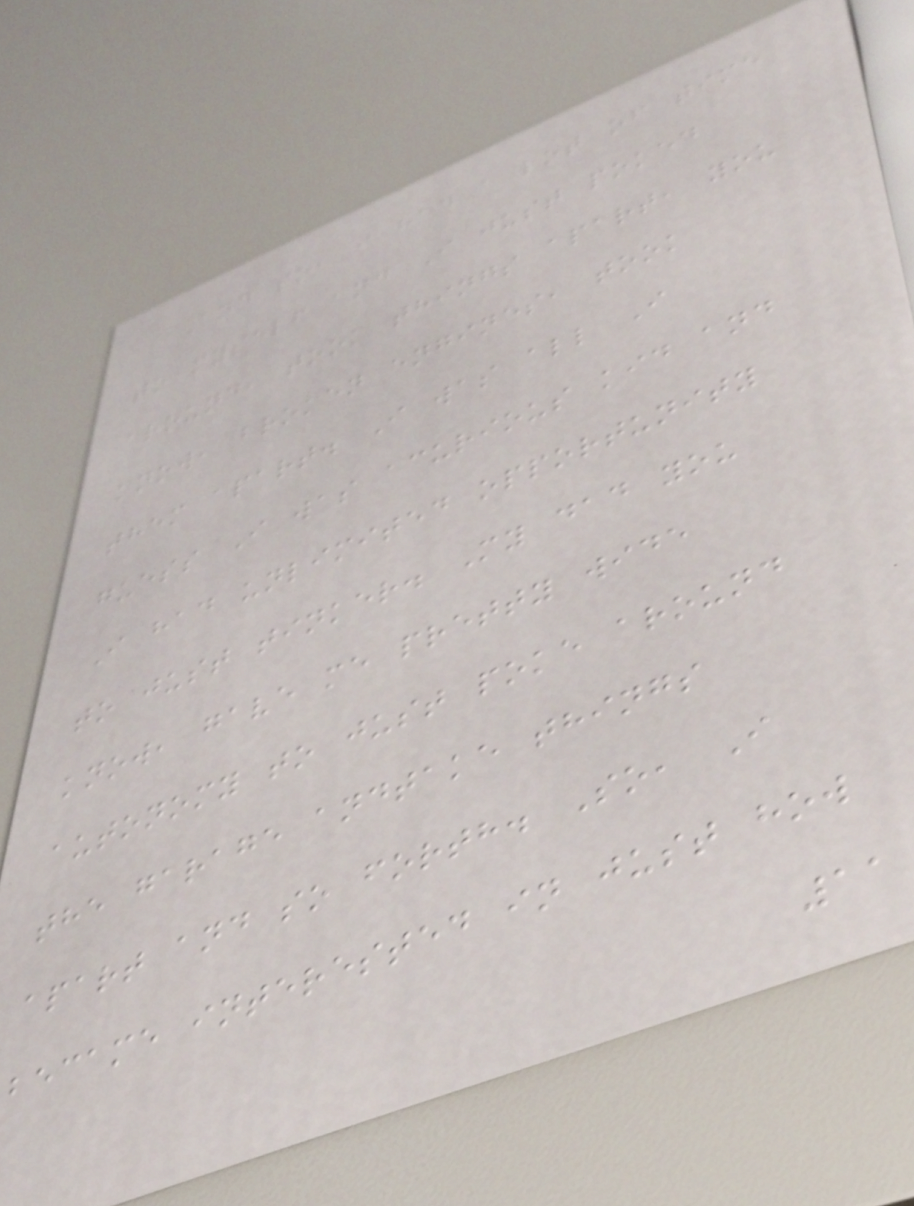And so, i had a lot of time
to myself and I just poked
around, took things apart, you
know, broken engines, took
them apart. I was all I
guess I was acurious kid and
I had unlimited opportunity
to just tinker. My dad you
know, gave me pretty wide
autonomy to just poke around
the garage andtake things
apart and so forth. So, I
became interested in just how
11
